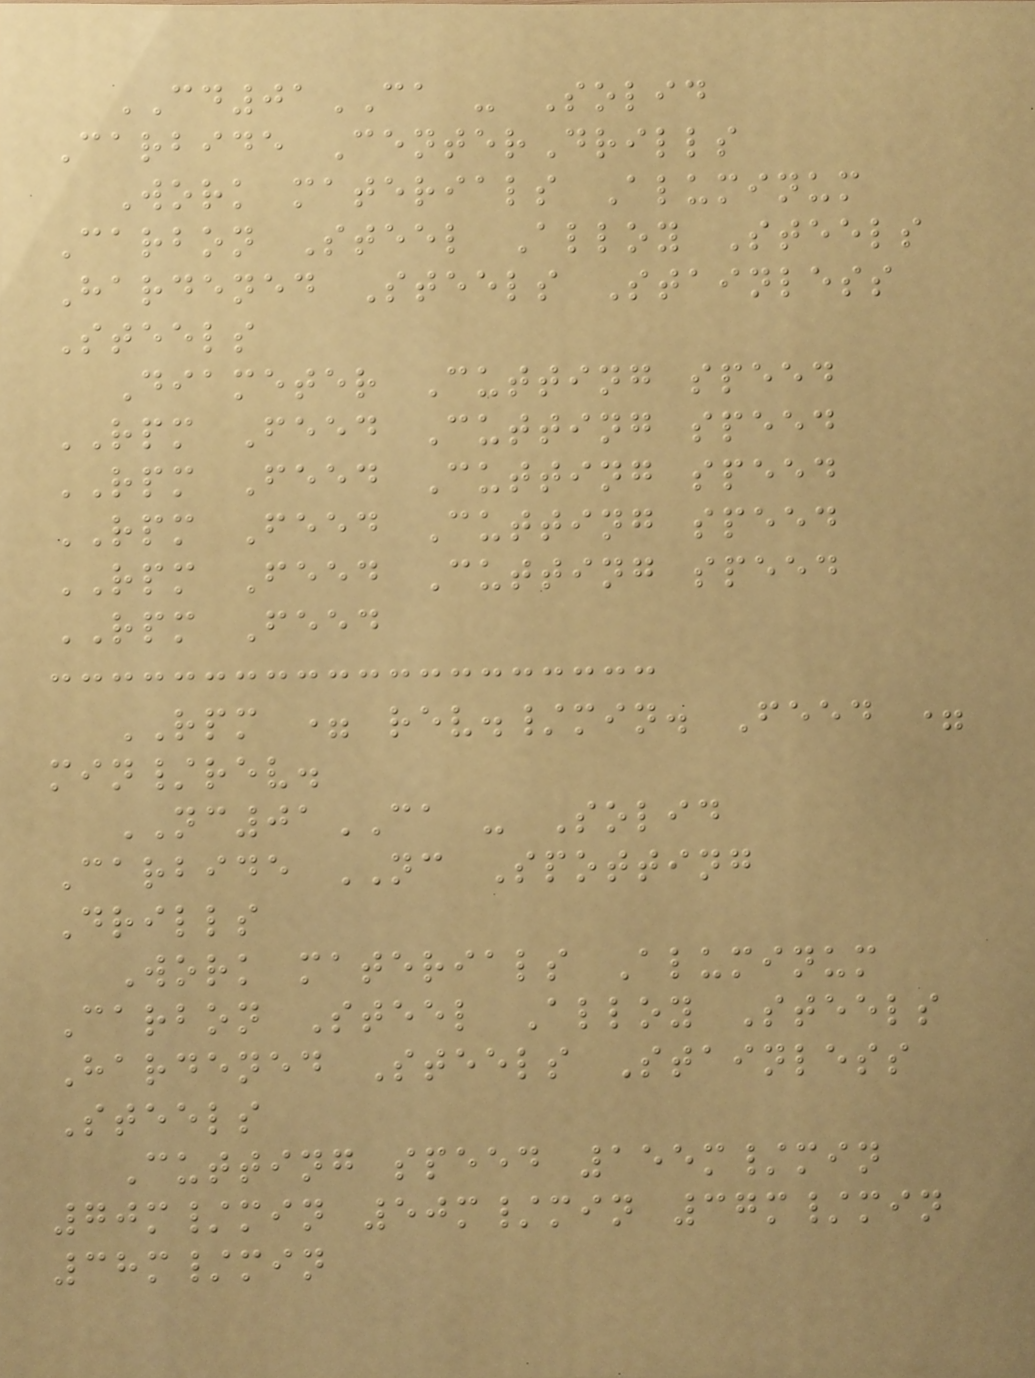CD01CA - Solid
Carbide CenterDrills
Work materials Aluminum
Carbon Steel Alloy Steels
Hardened Steels Stainless
Steels
Diameter Cutting speed
RPM Feed Cutting speed
RPM Feed Cutting speed
RPM Feed Cutting speed
RPM Feed Cutting speed
RPM Feed
RPM = rev./min. Feed =
min/rev.
NC01CA - Solid
Carbide NC Spotting
Drills
Work materials Aluminum
Carbon Steel Alloy Steels
Hardened Steels Stainless
Steels
Cutting speed 155m/min
70m/min 50m/min 37m/min
38m/min
